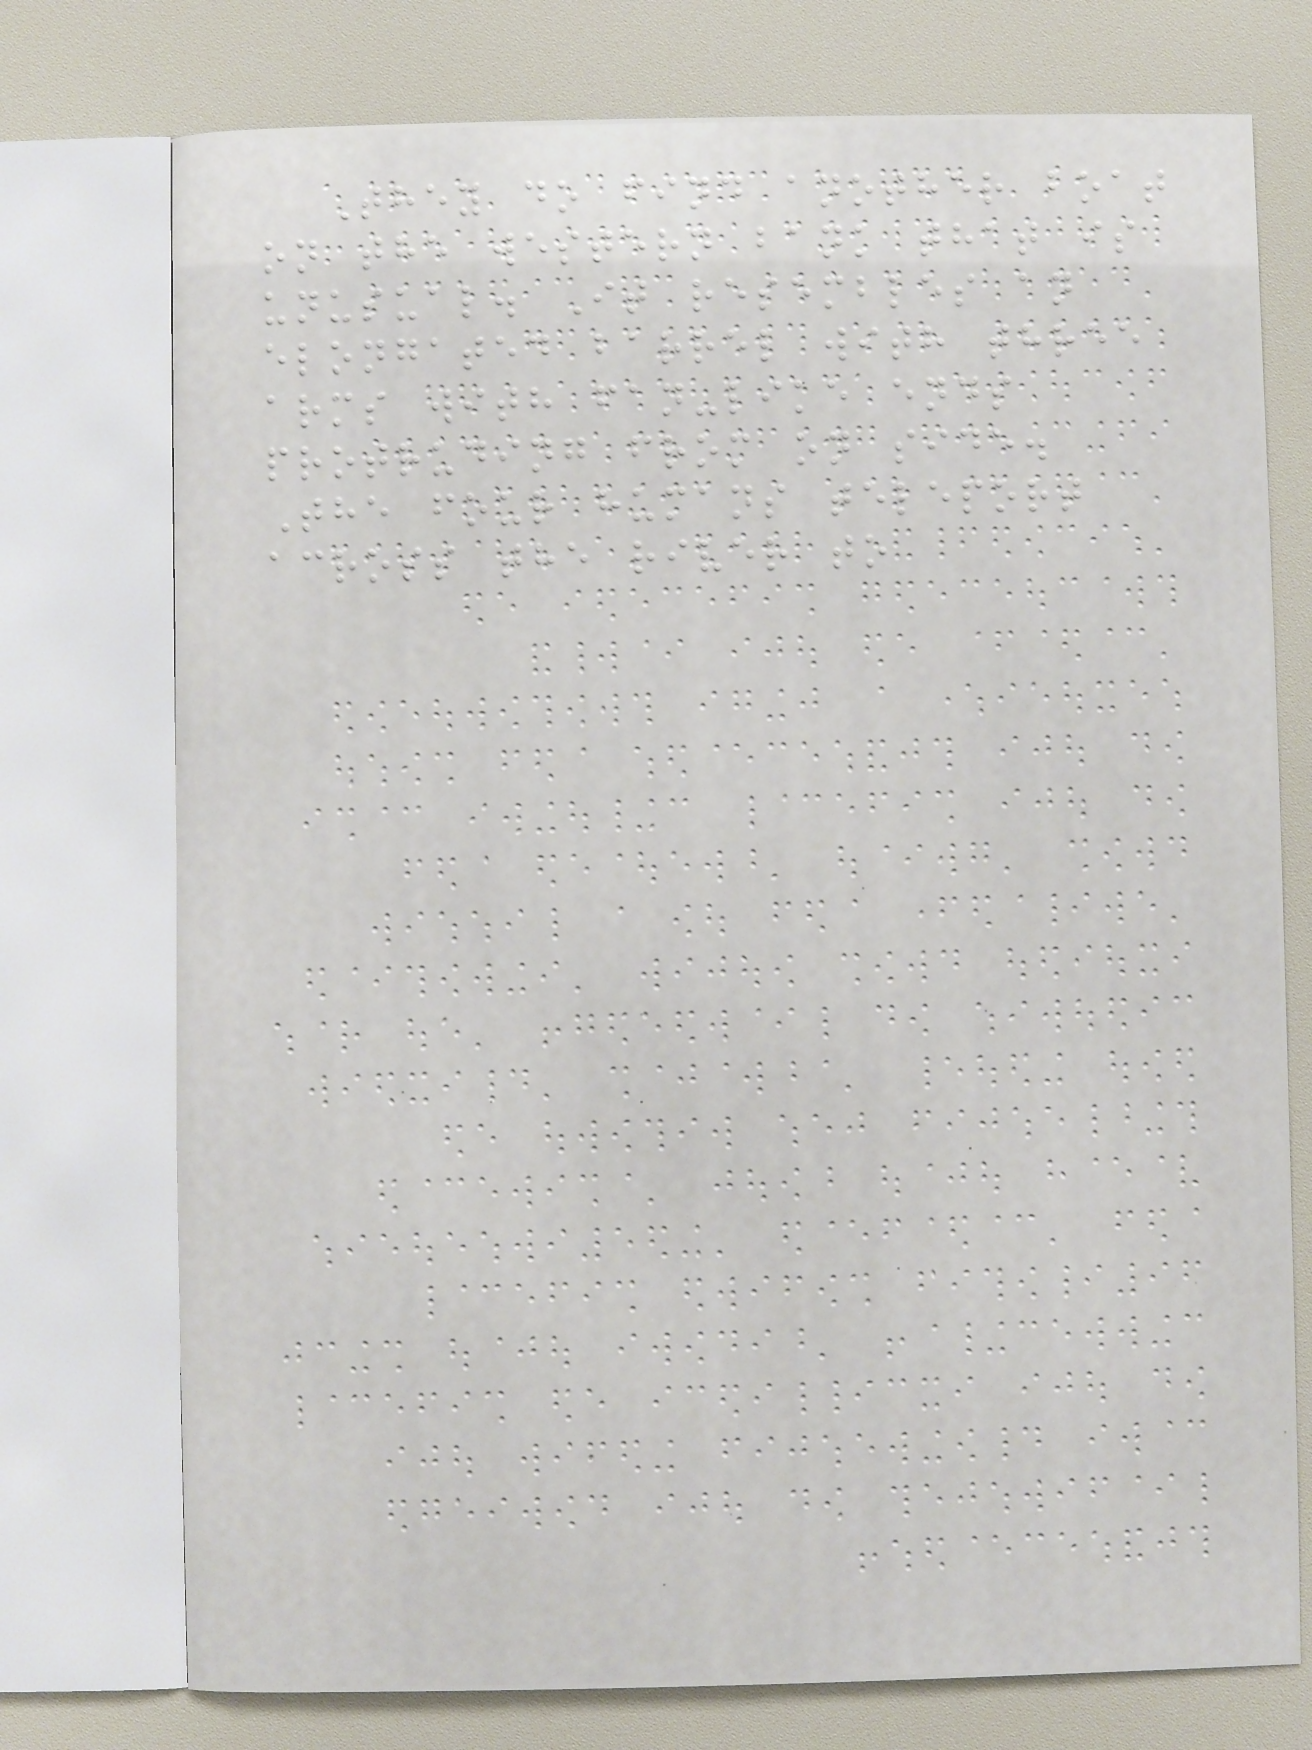They do find another boat
on the western bank that is
unusual. It resembles an
elongated barrel with three
arms with fan-like ends
protruding from on side.
The four humans teleport
across the river to
